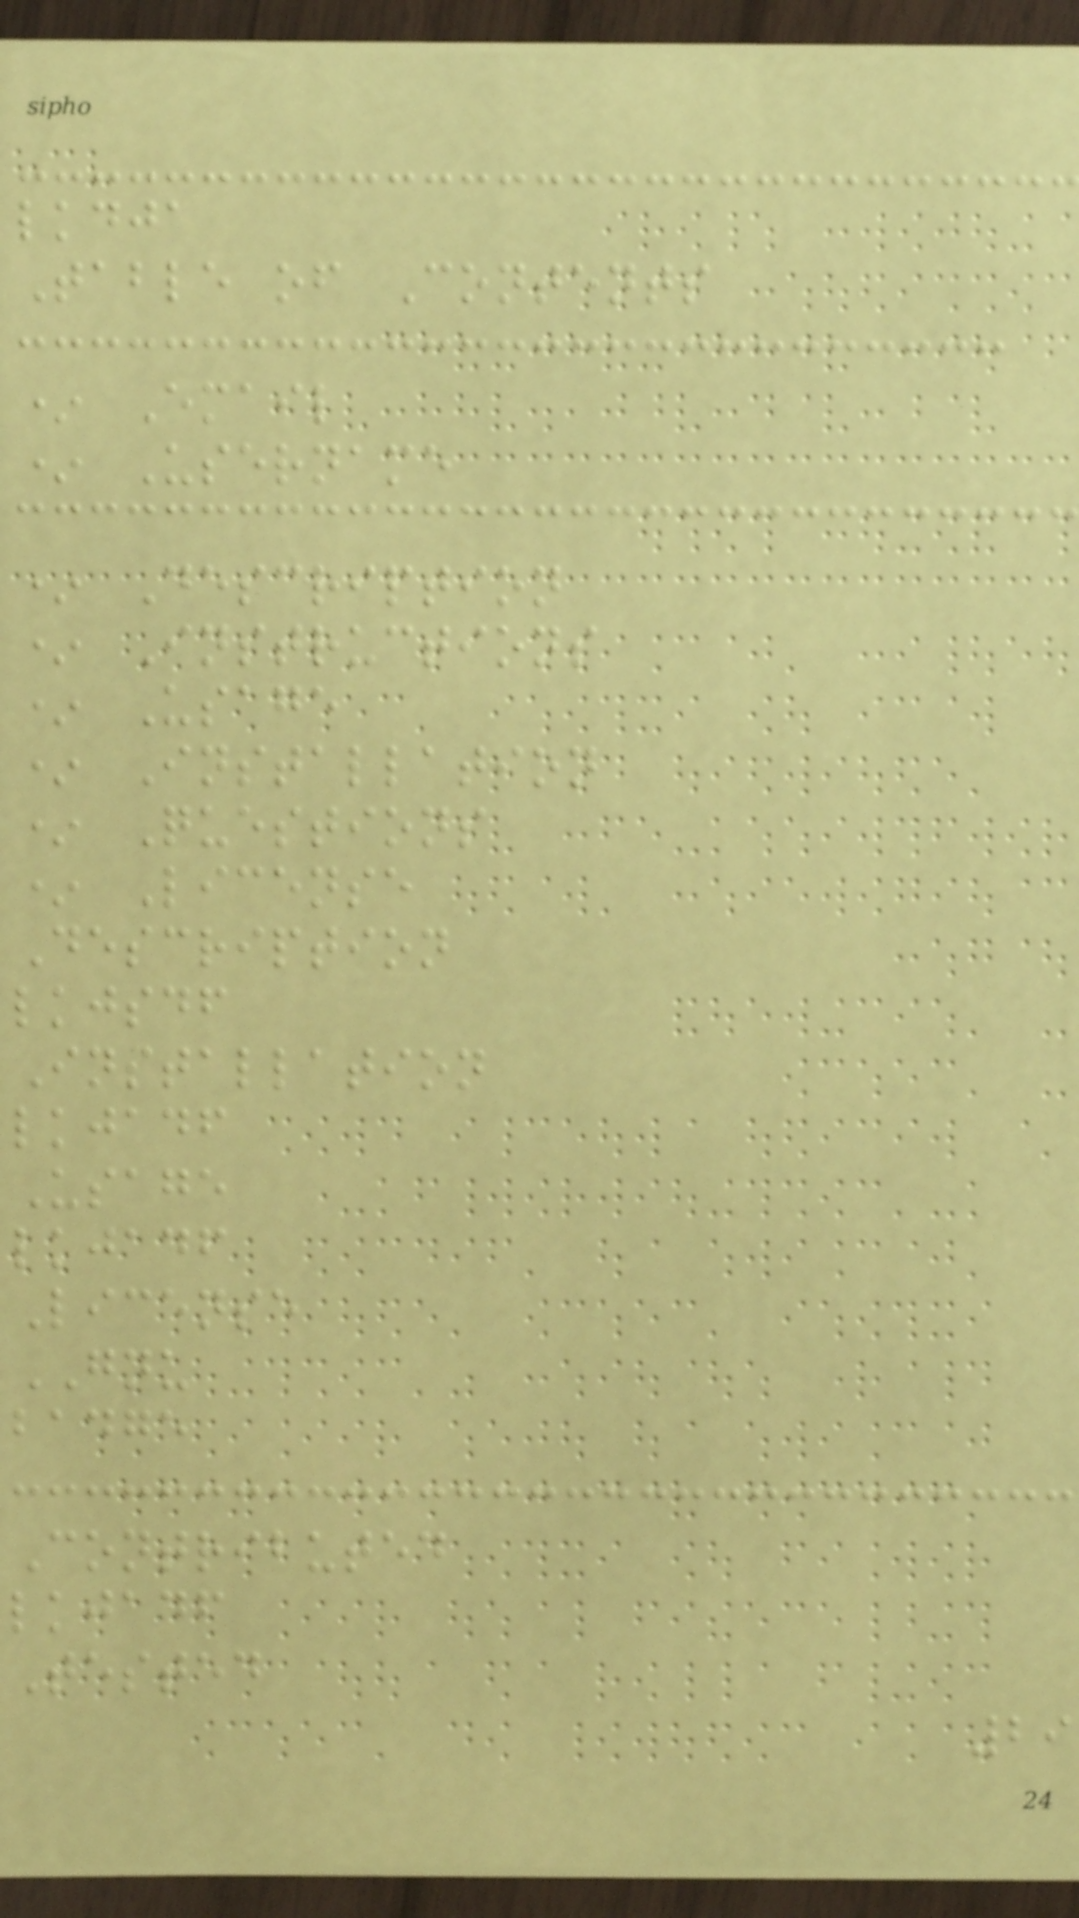lkdja
Table of Contents
* Email
* Username
* Description
* Instructions
* Usage
* Installation
* Questions
* License
Description
lkjsdf
Installation
lkjadf
Usage
lkjadf
License
GNU
badge
Contributed
lkjadf
Tested
29
